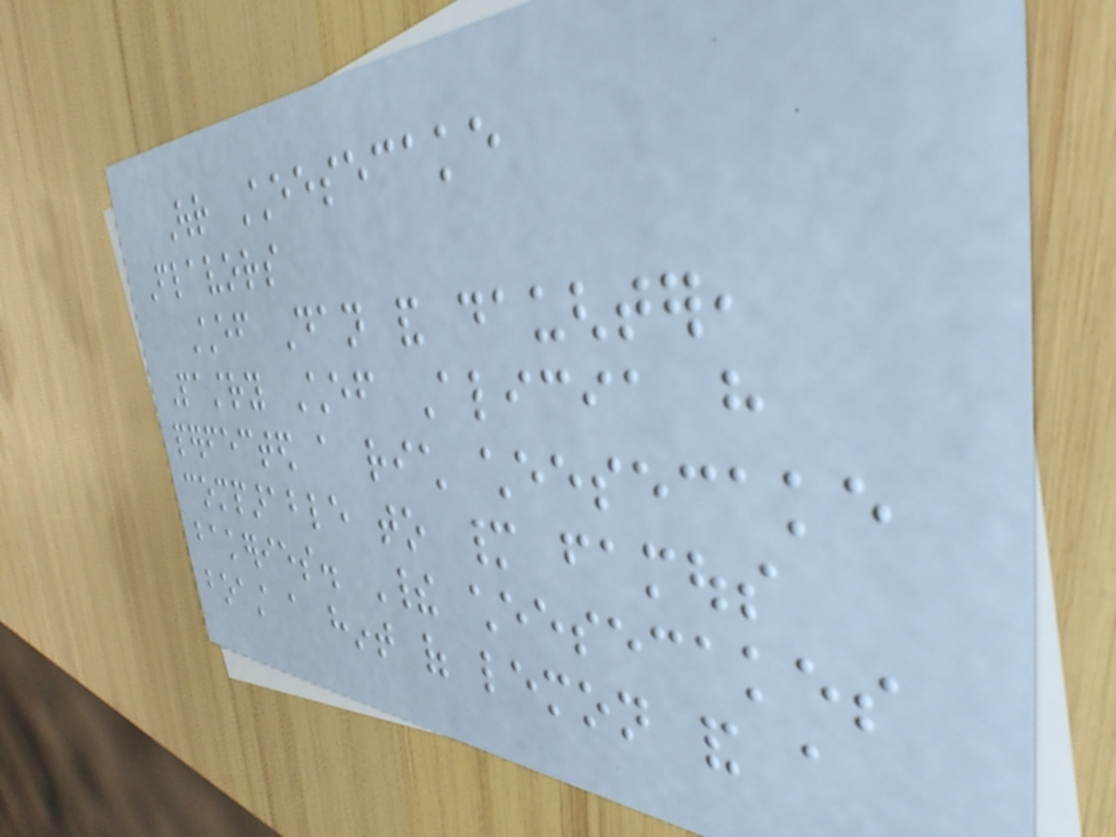Our Cheesecake
Flavors
Chef Dan and daughter,
Pastry Chef Alicia have
perfected a rich cheesecake
comparable to many famous
bakeries. Their cheesecakes
boast a hint of lemon and a
